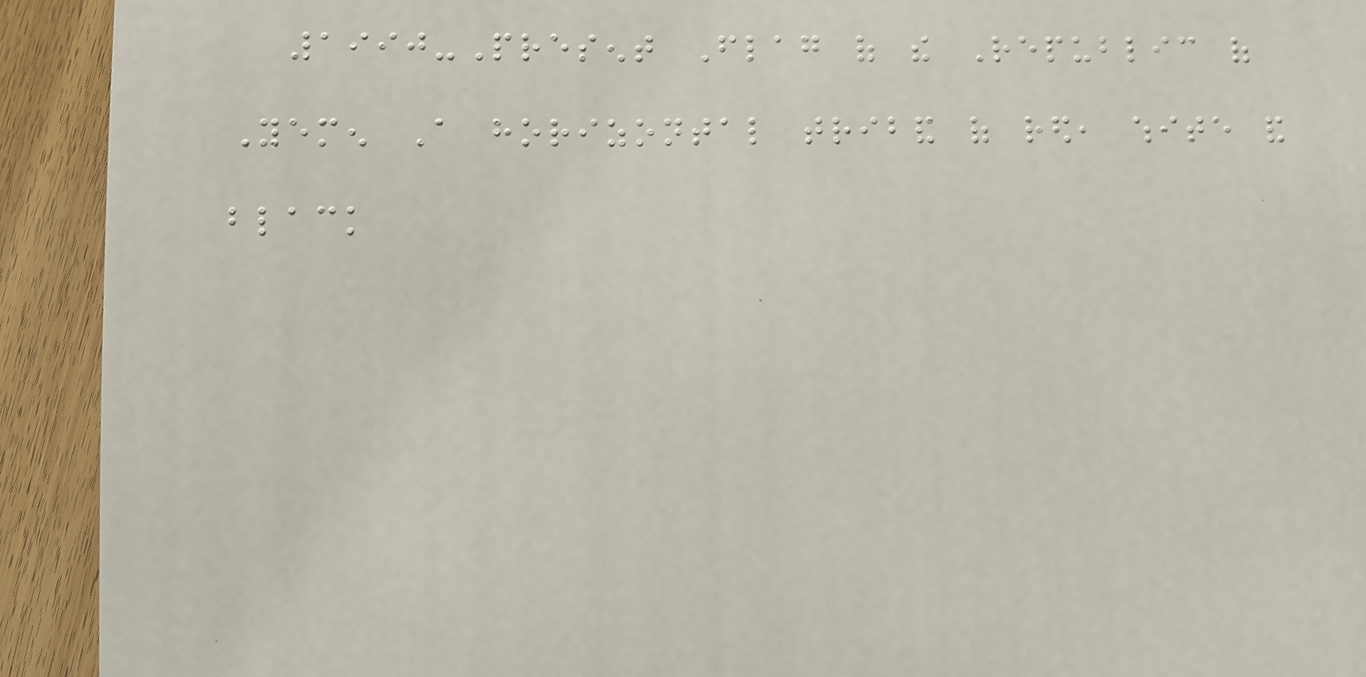1990-Present Flag of the Republic of
Yemen A horizontal triband of red, white and
black
